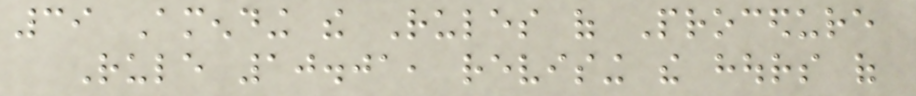39 Amending the Rules of Procedure
Rule 10.01, revising the hours of
